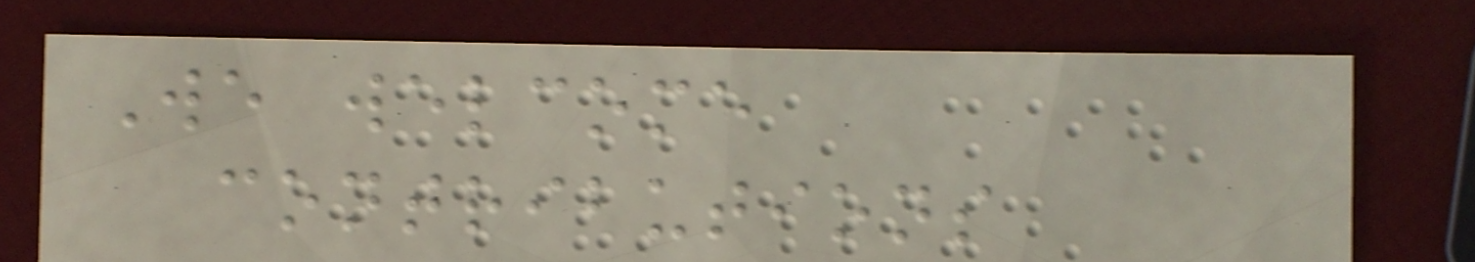We welcome
contributions
